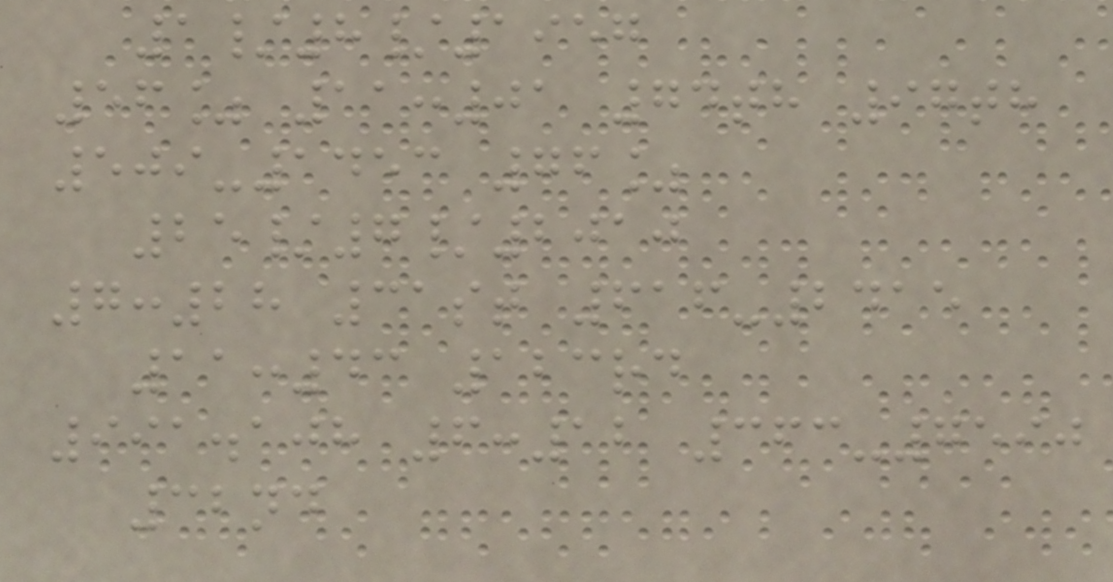1/8/1957
56% 11:01 74th 97th
509-1453 76%
25/7/2010
7:28 31st 616-2415
11:43 123rd
991.108 6:12 363-7590
32nd
